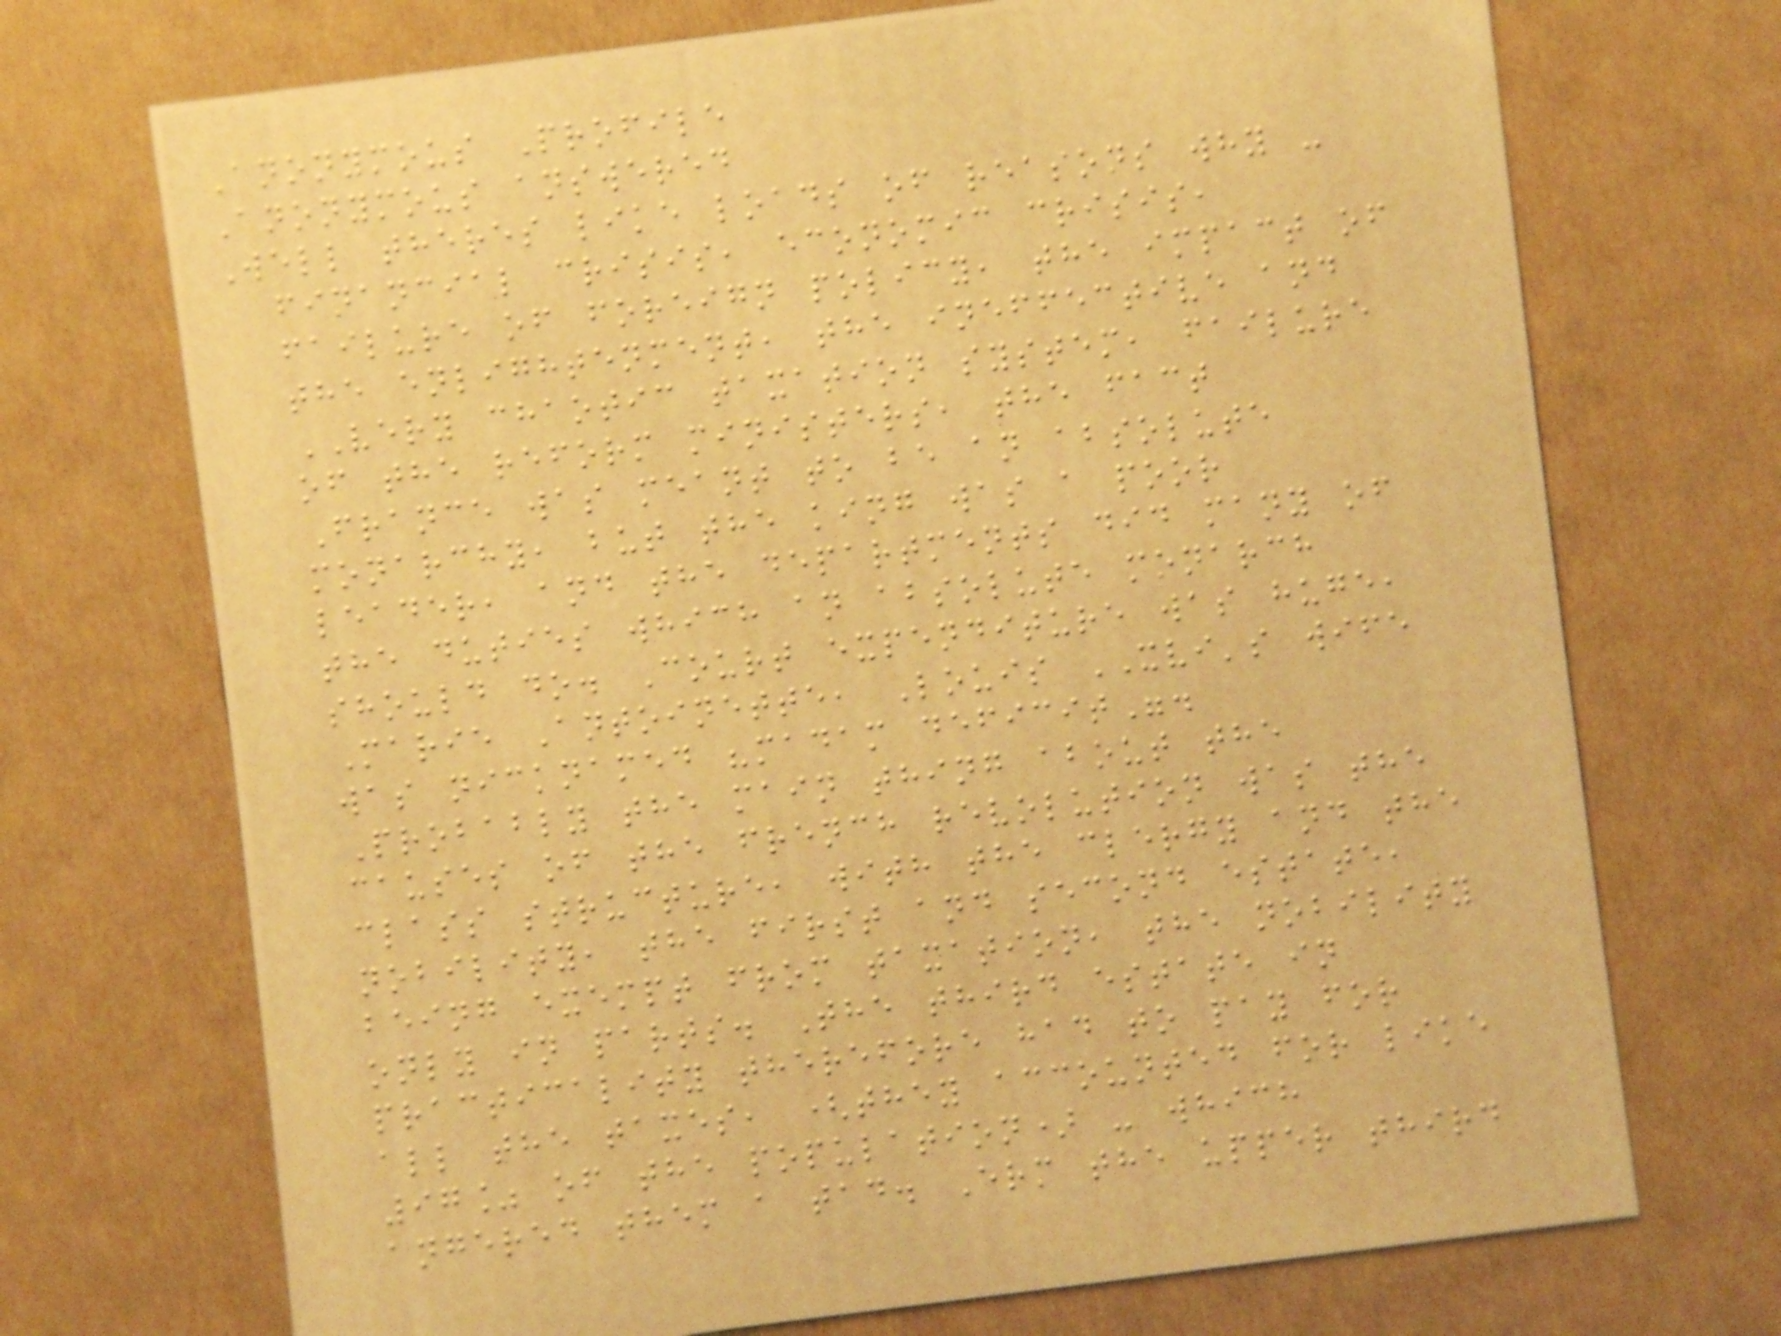Anonymous Profile
Anonymous answered
Well theres like loads of reasons why -
financial crisis, economic crisis,
failure of foreign policy, the impact of
the enlightenment, the ineffective and
VERY chaotic taxation system, failure
of the reform ministers, the fact
France was meant to be an absolute
monarchy, but the king was a poor
leader, and the departments did many of
the duties which an absolute monarch
should do. Court expenditure was huge,
Marie Antoinette, Louis XVI's wife
was nicknamed "madam deficit".
Probably the main thing about the
causes of the french revolution was the
class structure, with the clergy and the
nobility, the first and second estate,
being exempt from taxation, the nobility
only in parts. The third estate in
practicality therefore had to pay for
all the taxes, (they accounted for like
97% of the population) - which
angered them a tad. Erm the upper third
